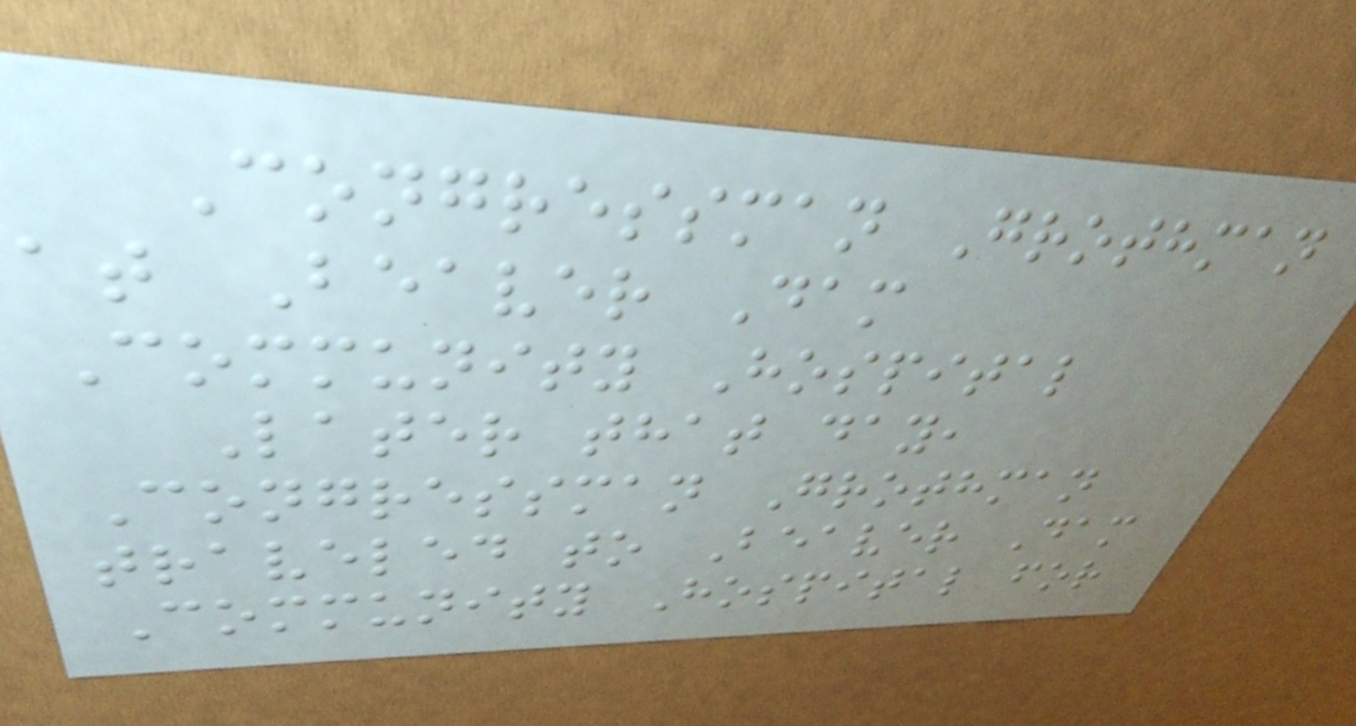Congressman Grothman
at Beaver Dam
Community Hospital
Later that day,
Congressman Grothman
traveled to Beaver Dam
Community Hospital for
